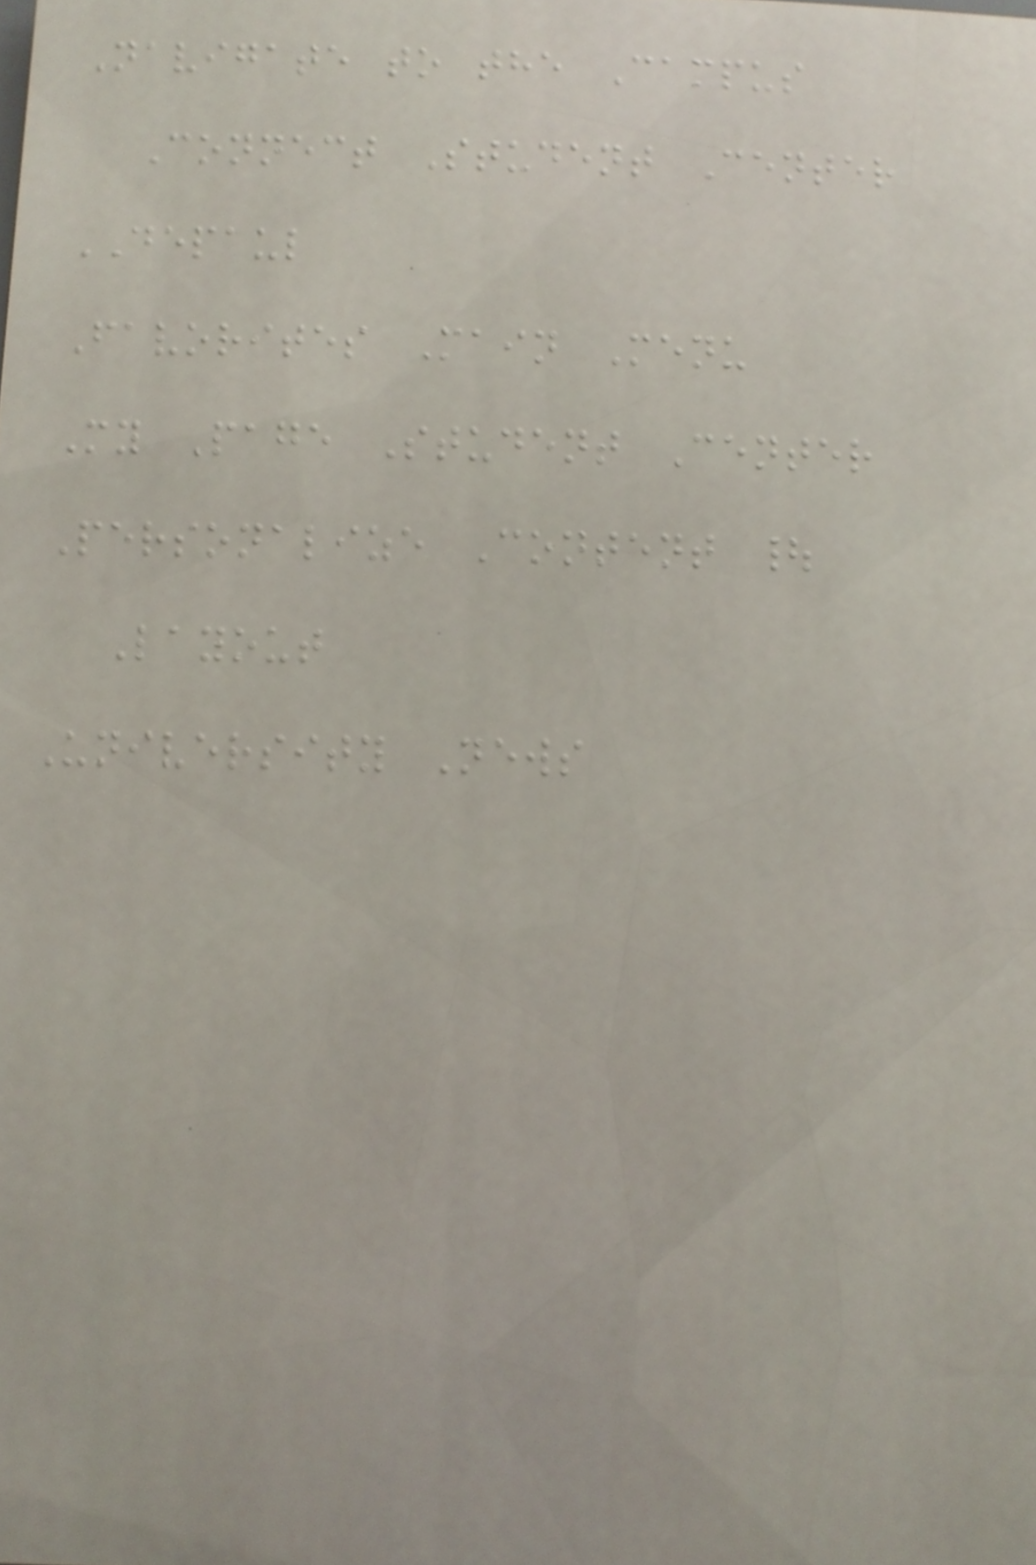Navigate to the Campus
Connect Student Center
DEPAUL
Favorites Main Menu
My Page Student Center
Personalize Content |
Layout
University News
